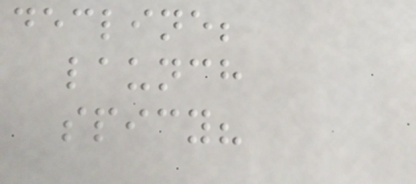decline;
launch
spicy?
